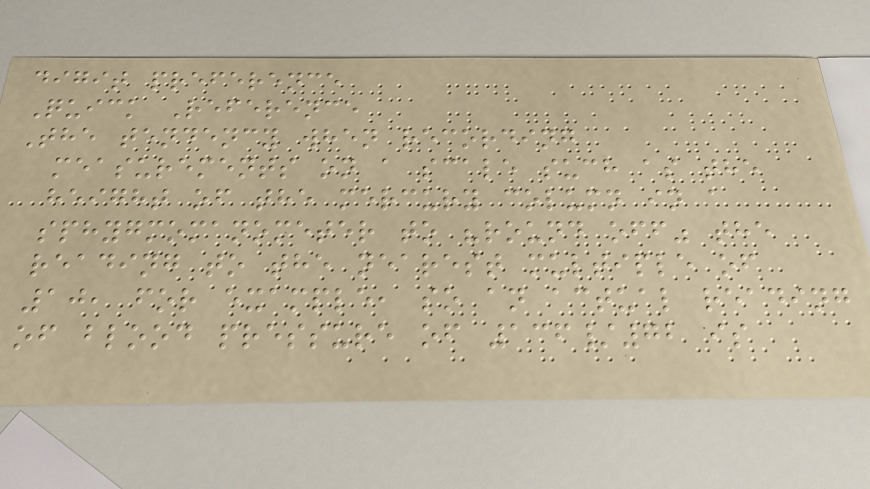digit preference
Quick Reference
The tendency when recording
measurements on a scale such as the
height of the mercury column in a
sphygmomanometer to "round off" the
reading to the nearest multiple of
10, for example, so an actual reading
of blood pressure of 136/72 is
